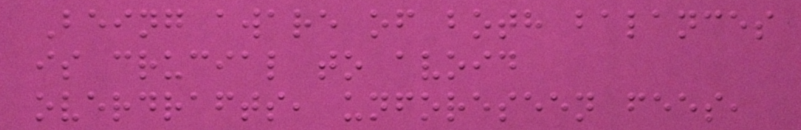Being aware of both balances
is crucial to avoid
overdrafts, unforeseen fees,
